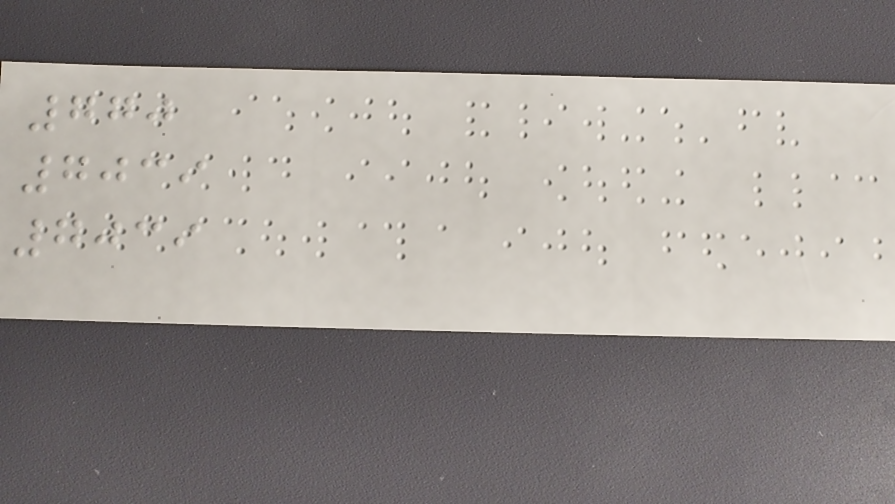770
7039
7039
